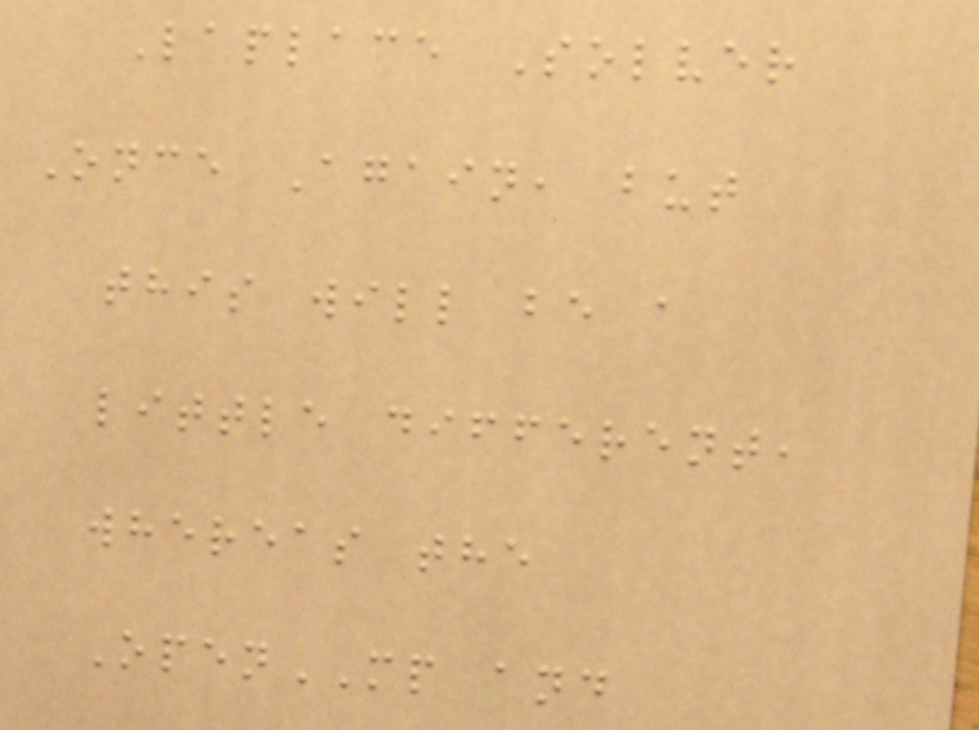Laplace Solver
Once Again, but
this will be a
little different,
whereas the
OpenMP and
